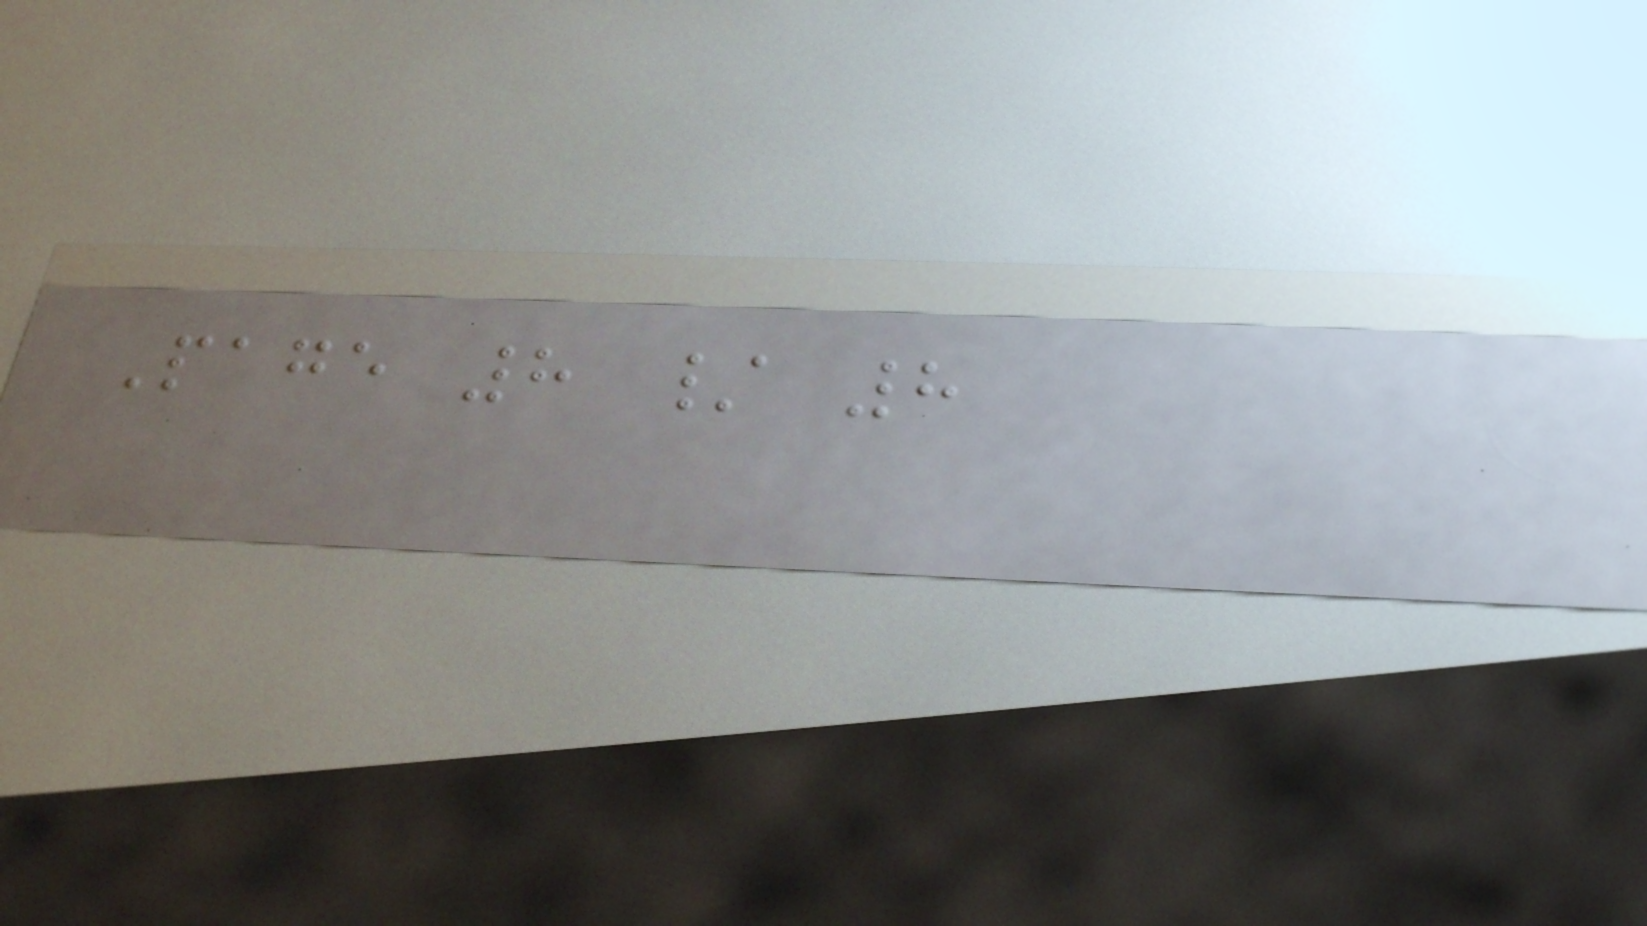Page 8 / 8
